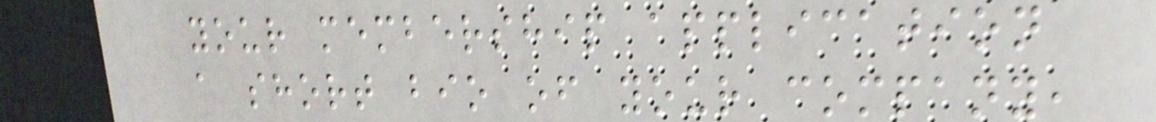your membership application
a short bio of your company,
